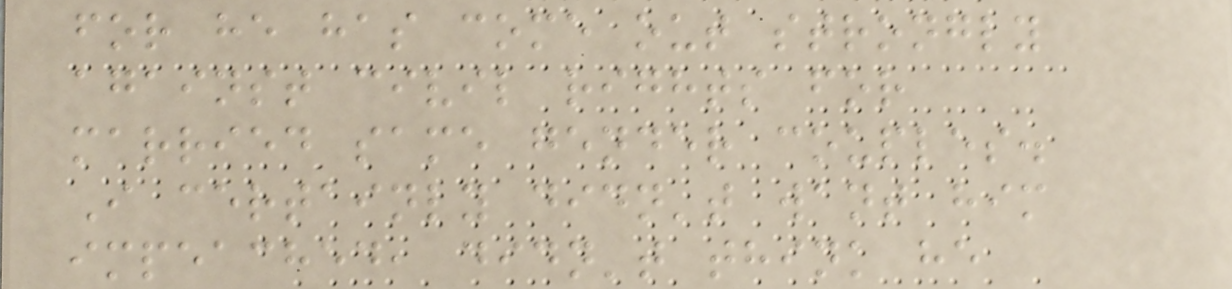for he has come out strongly
against civil rights for
married same gender couples.
I certainly didn't want him
impeached, didn't think he
